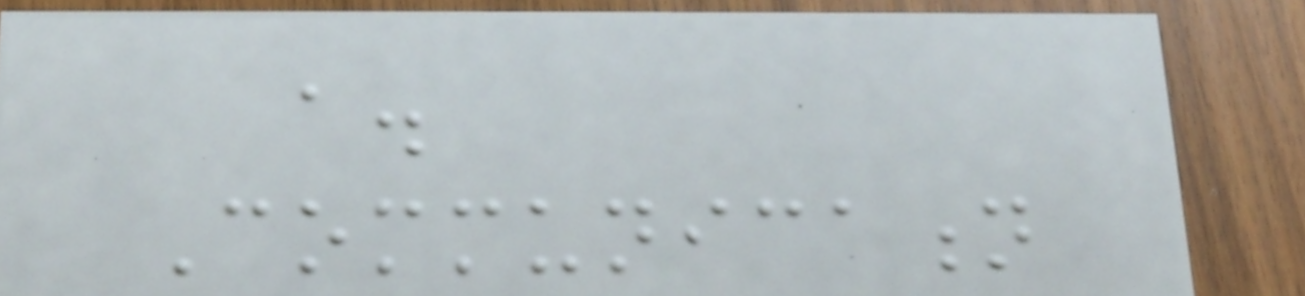a.
Communication
